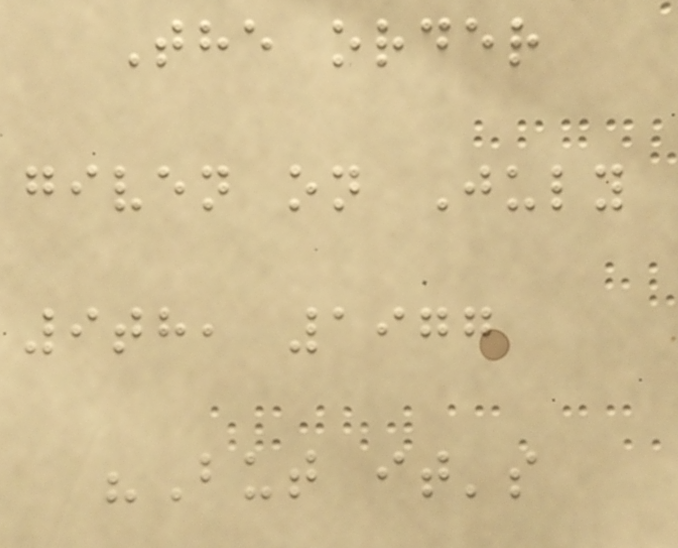The order
given on July
9th, 1977
"But it's
